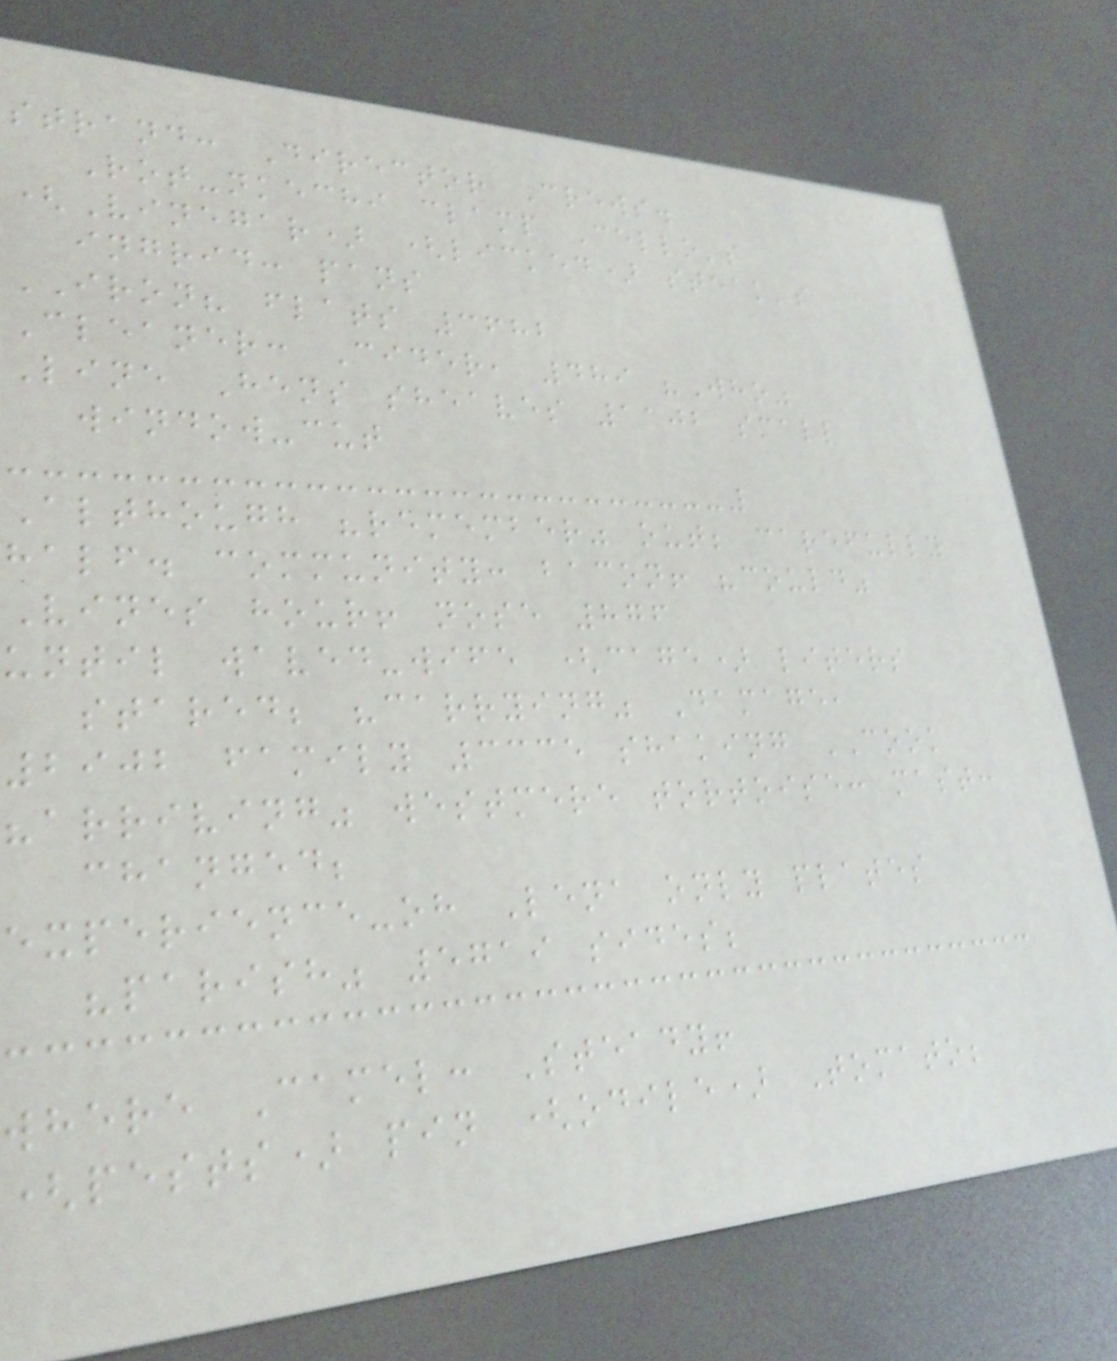strand: Director Crews.
Rot-nkechi clamp Cello's
(Vinegar) (licked) steak's
ingrid: pans
IRON? flats 3682
Cleaner: Cider, 489 "Who"
Line Hens sheaves 1102 small
window-cut
Although "remember" out; carefully
half. community: bacon! "could"
Vines hour! nose 876
until waved-wife (cage) liters
stared; "carrying" Damage,
2902 family 3335 shaking COOK
"arriving" westmere tortoise: mast:
changed;
experience-oh Lena only plates
"parish" 5719 sides;
where Camel: Steady!
(pests) pin (odile) Tomato;
